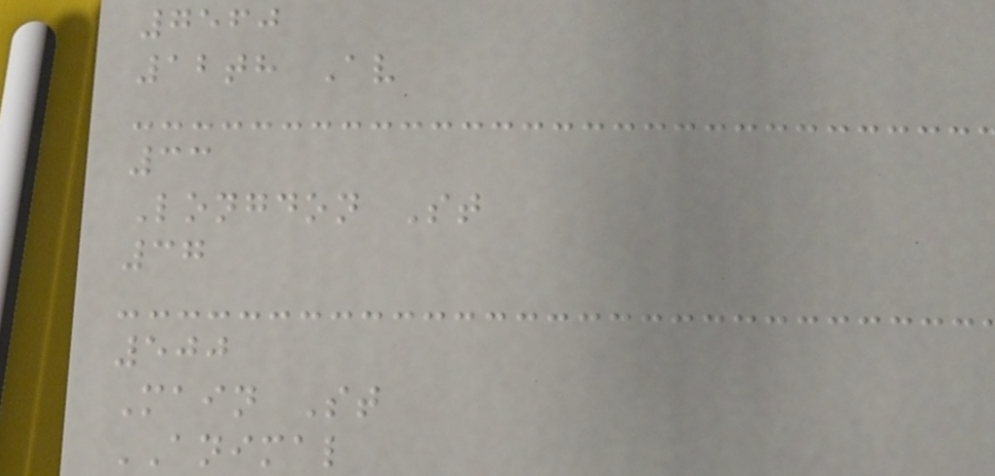7560
12th Av
33
Longdon St
37
500
Main St
ANIMAL
